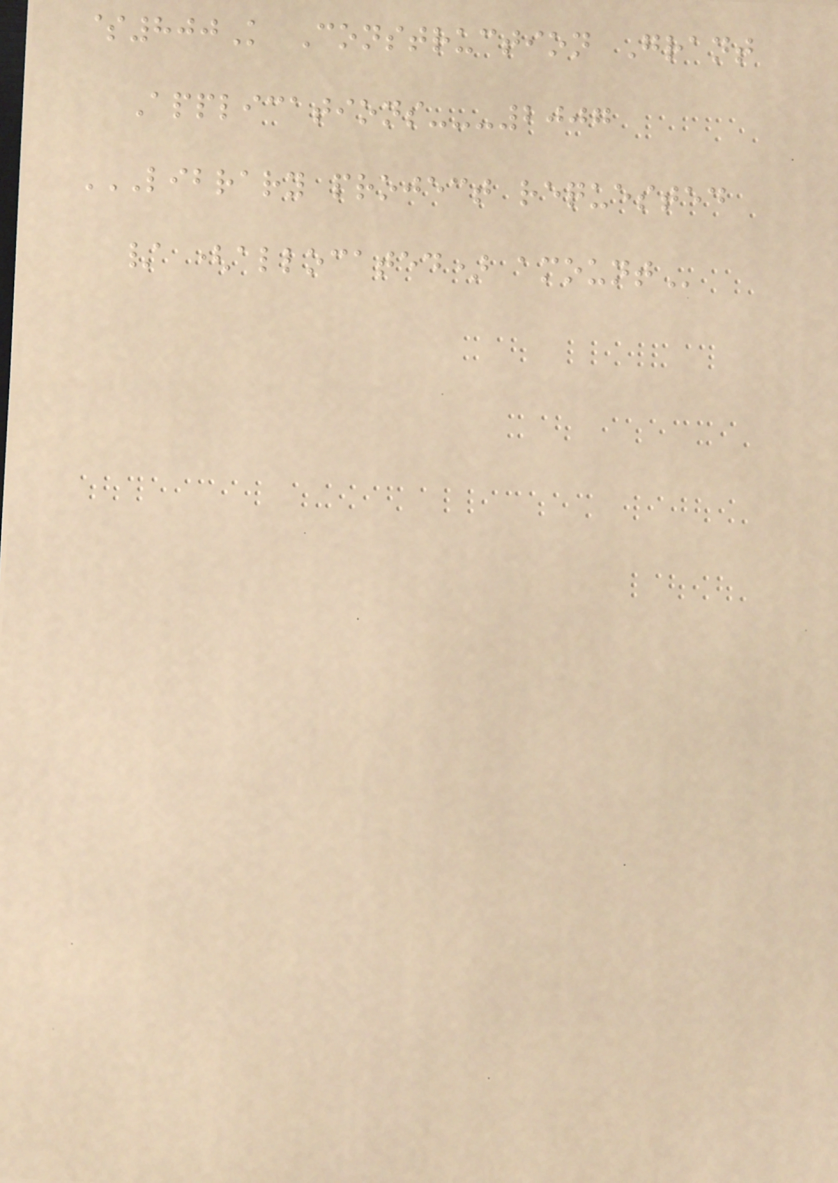$800K Construction Grant
Applications---2007
LIBRARY PROJECT REQUESTED
/ (ALLOCATED) AMOUNT
